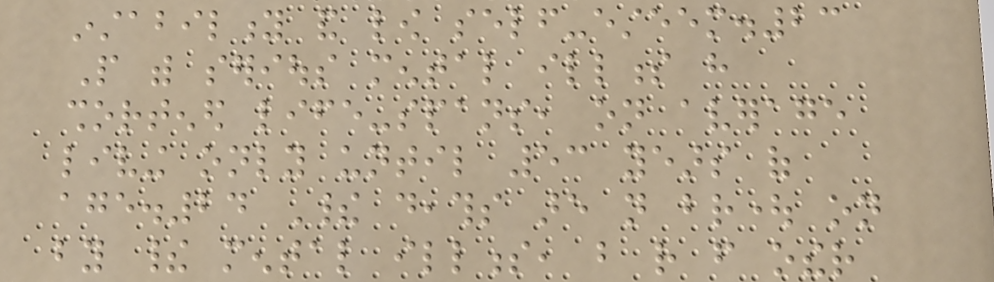instability and low self-esteem.23
People with serious mental illness have
shortened life-spans, on average
living only until 53 years of
age.24 Their deaths are not brought on
by their mental illness, but rather from other
